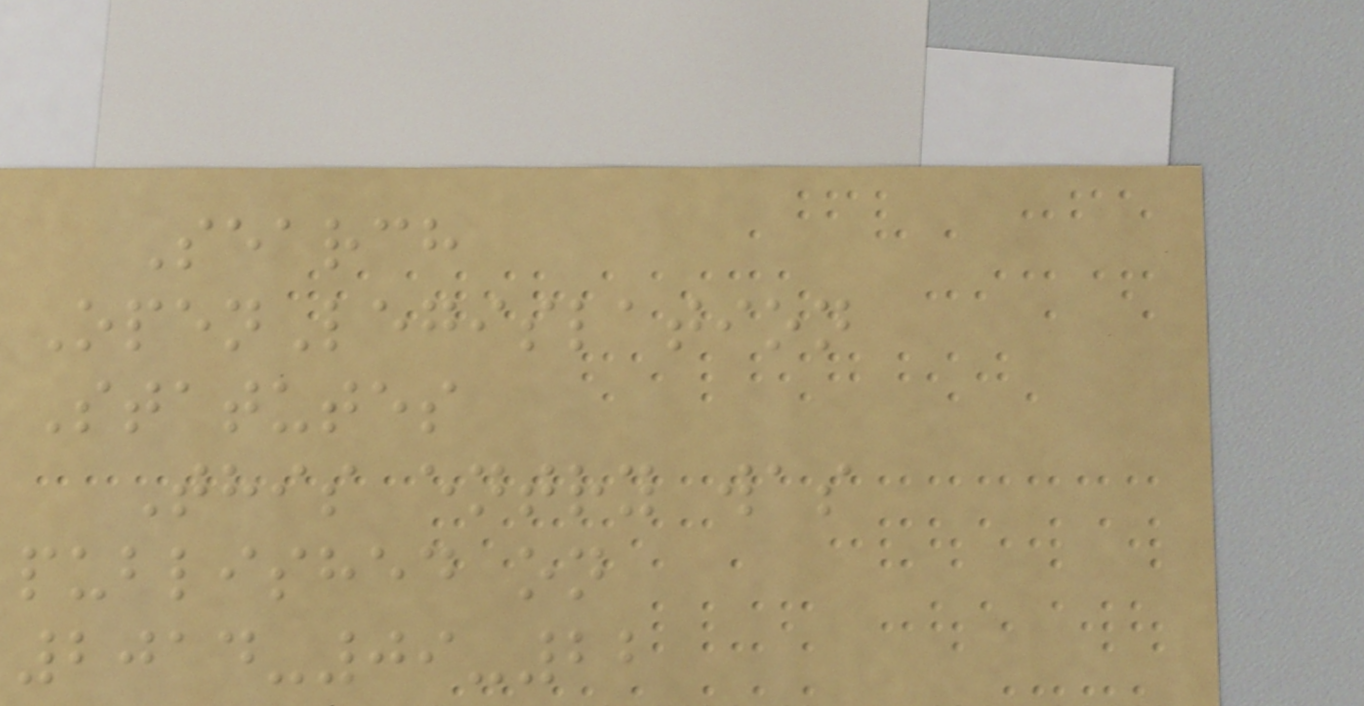Search
OpenLegislation
Statutes
This entry was
published on
2014-09-22
